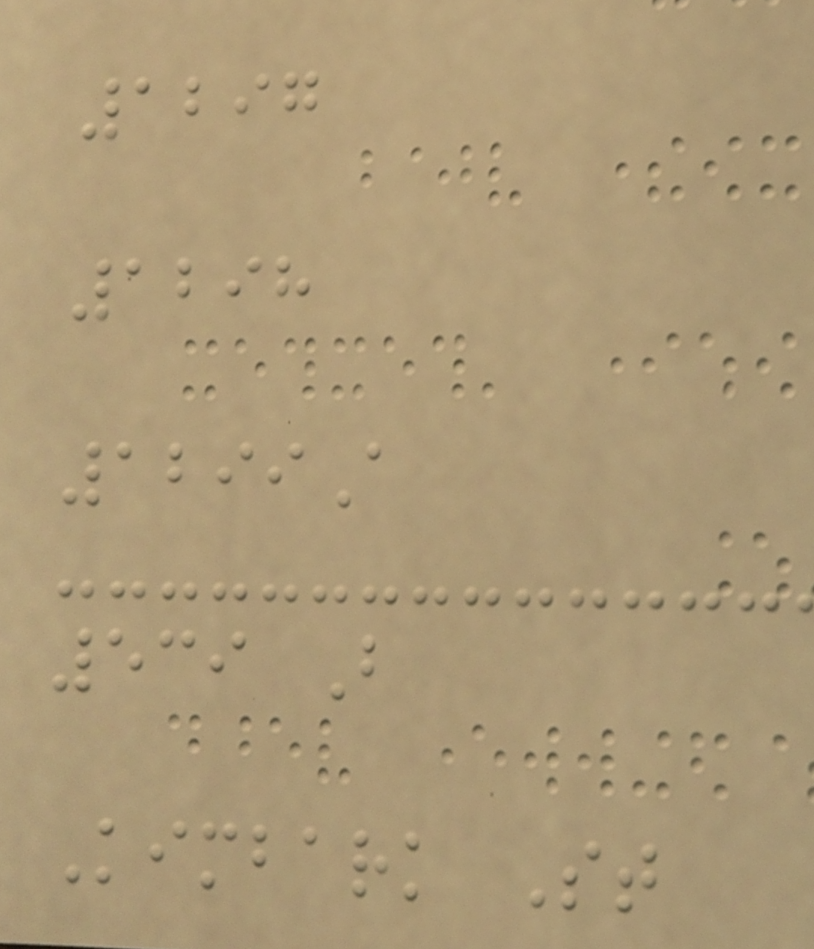1297
1298
1299A
539 B
Kimbark St
